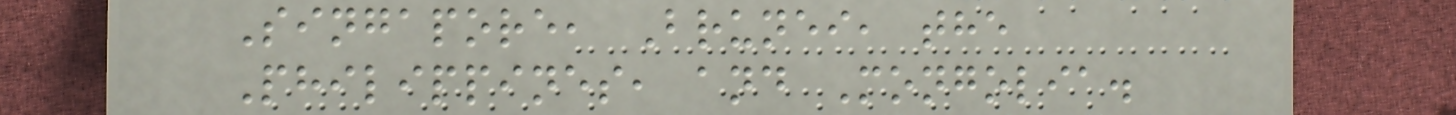Singapore, Brunei, the
Philippines, and Mongolia.
